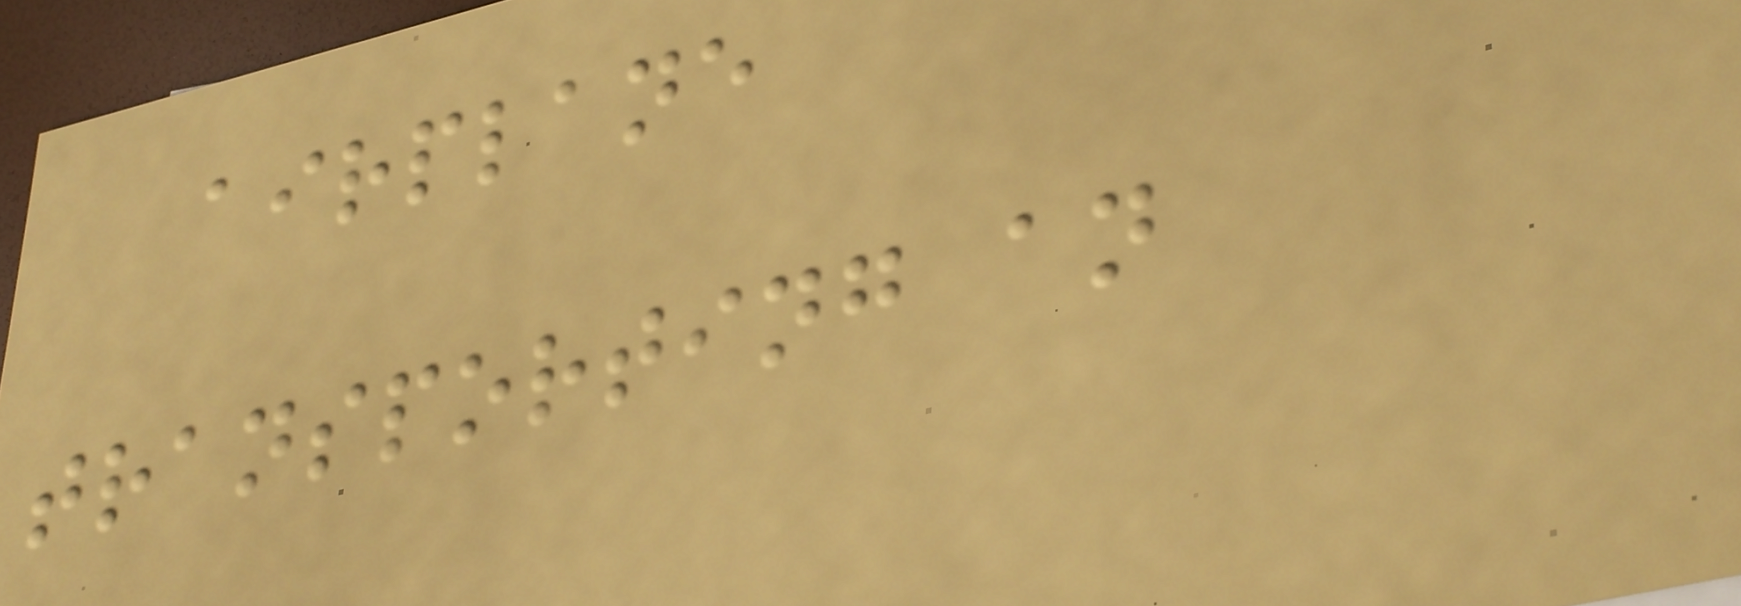airplane
transporting an
